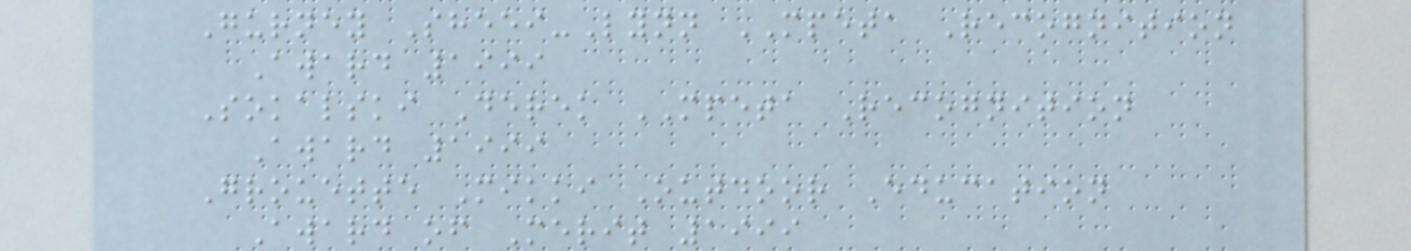Gurney Sheei-Lynn MPETA Recognition
Award 1999
Sokalski Derek MPETA Recognition
Award 1999
Grouette Mikki Outdoor Education
Award of Merit 1999
